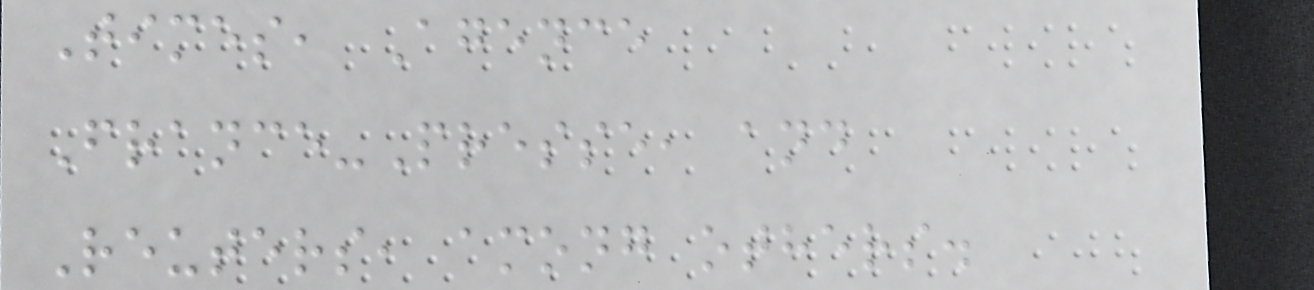Times, Agence
France-Presse, and
Reuters, among others.
